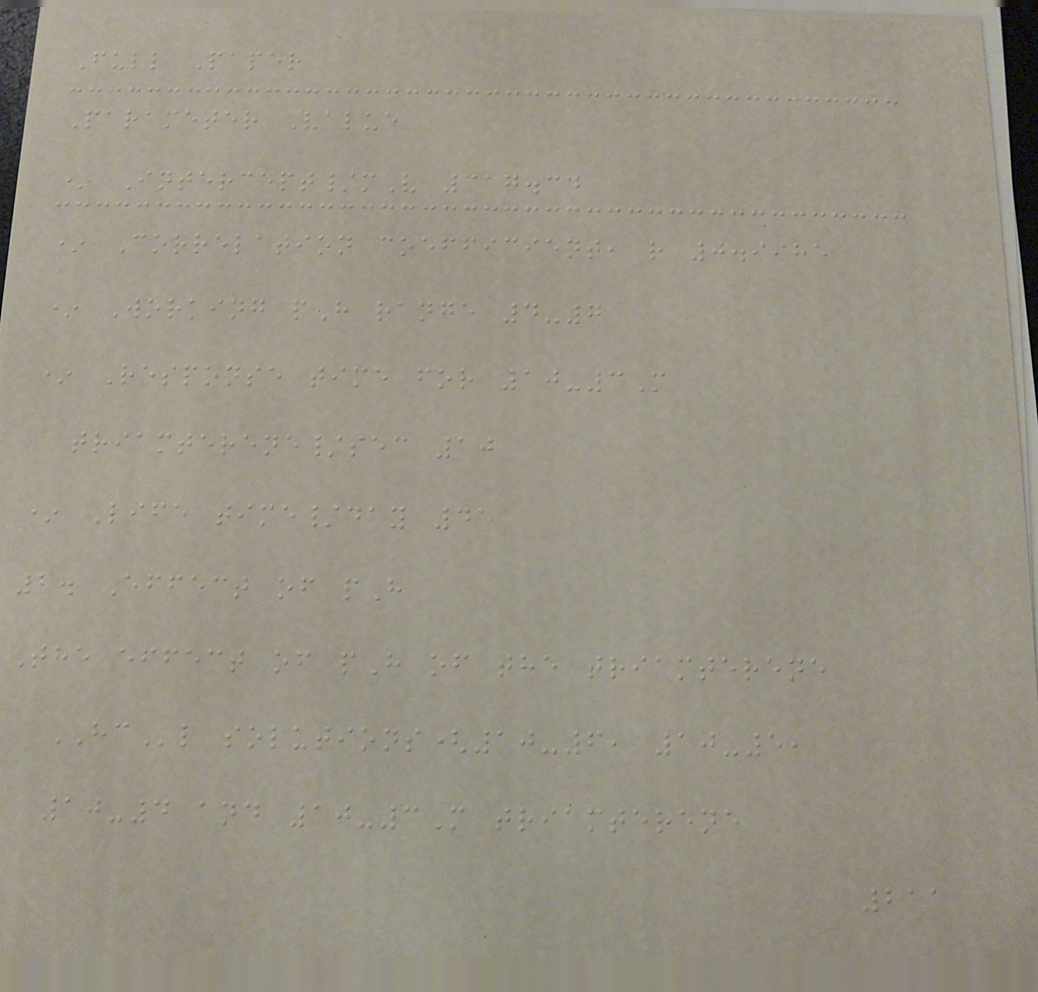Full Paper
Parameter Value
* Intercept/mV 317.34
* Correlation coefficient, r 0.9985
* Working pH range 4-7
* Response time for 10-3M
triamterene/sec 10
* Life time/day 45
2. Effect of pH
The effect of pH of the triamterene
HCl solutions(10-6, 10-5,
10-4 and 10-3M triamterene
211
